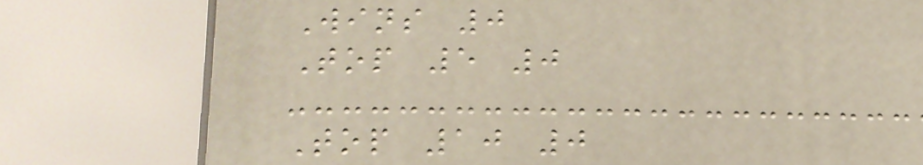Wins 0
Top 5 0
Top 10 0
